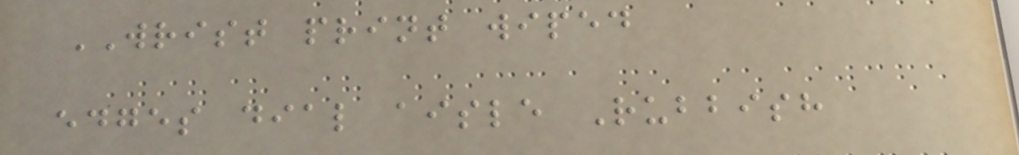WRIST print wiped
edges dial aisle Rubbish
